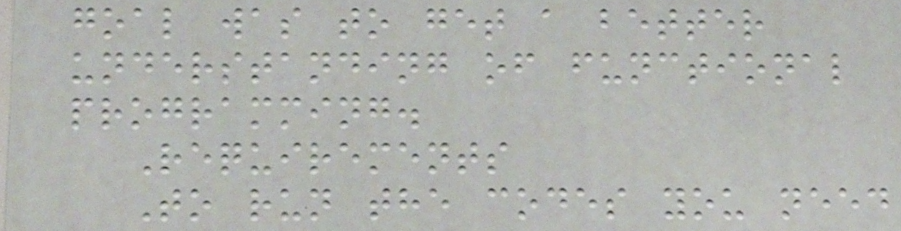goal was to get a better
understanding of functional
programming.
Requirements
To run the codes you need
